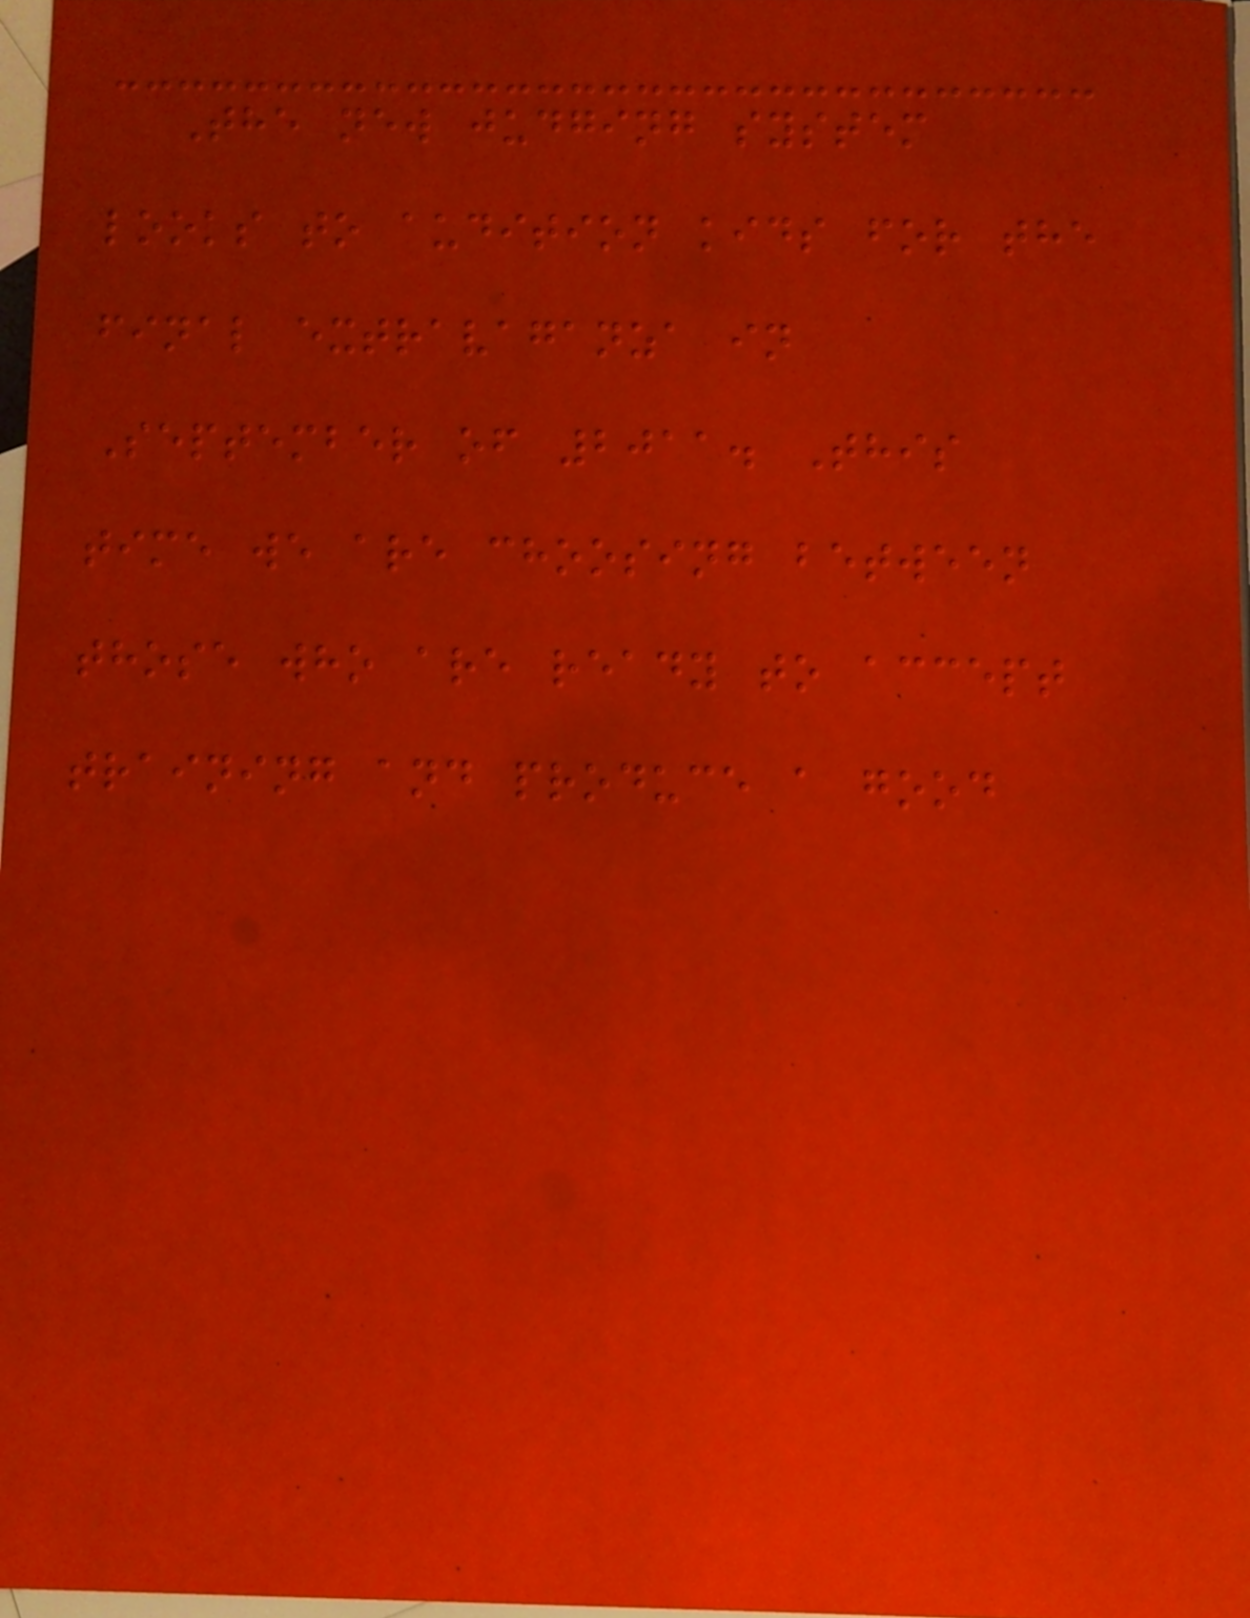The new judging system
looks to audition kids for the
final extravaganza in
September of 2011. This
time we are choosing between
those who are ready to accept
training and produce a good
